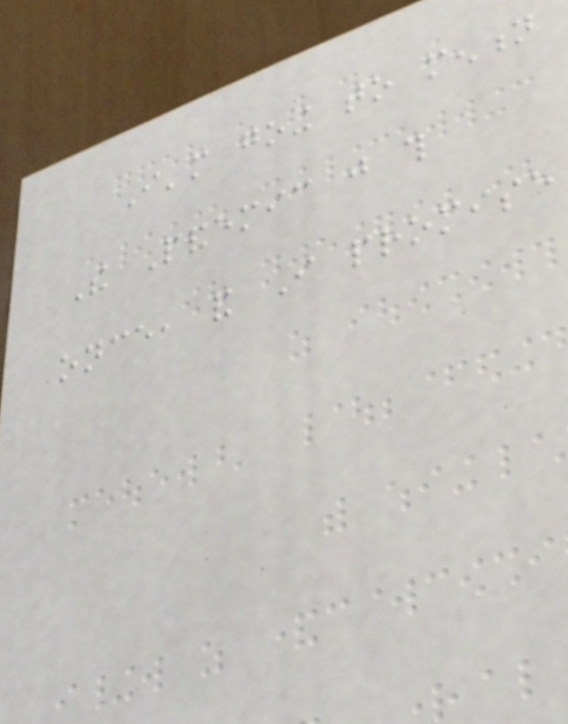I'm going to mention
The Pandemic just this
once, and I promise
